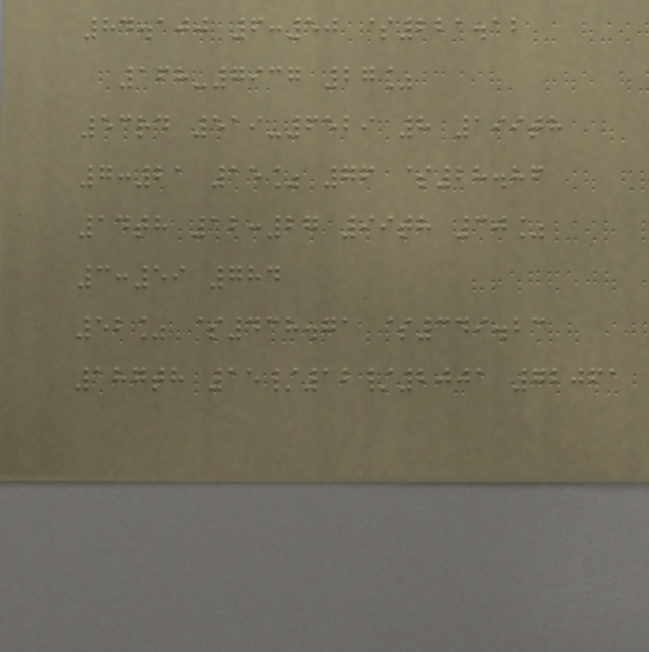84.100 6:50 $221.12
168-7937 27%
53rd 519-6529 8 199th
7:21 15% 76 $28.86
14th 12:27 99th 30%
3:59 784
52% $438.71 $349.23
187th 15/12/2001 72061
